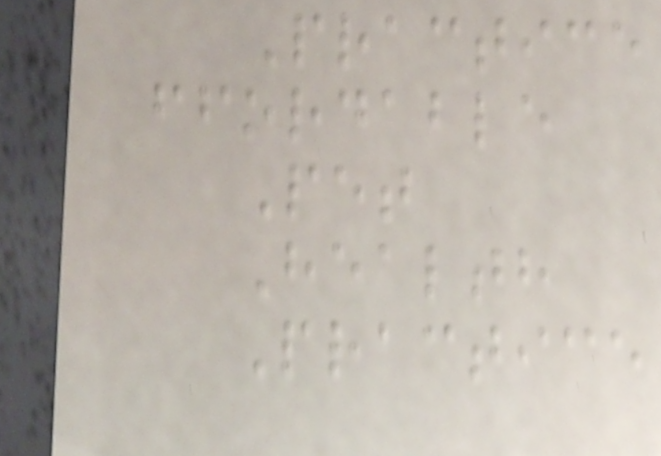Practice
ffordable
Pet
Health
Practice
